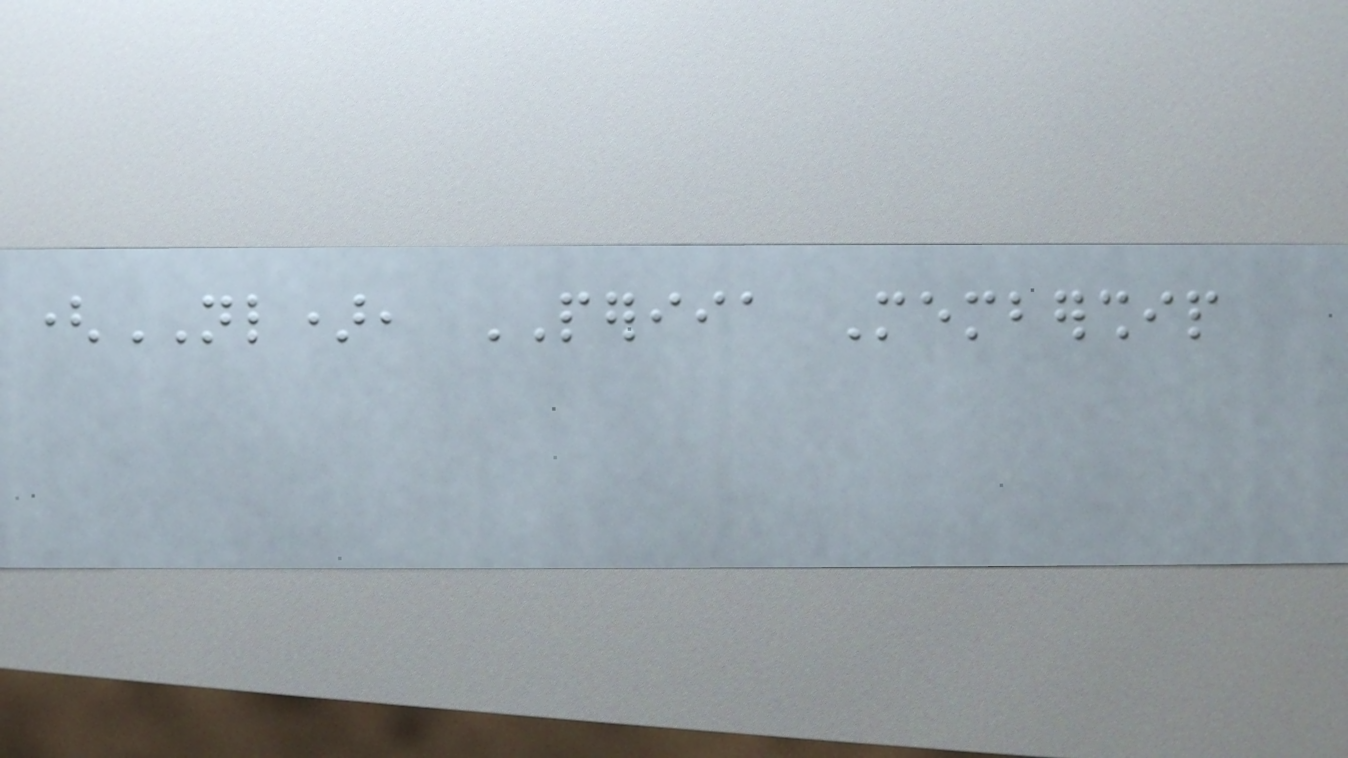(NL), PERIIA Membership
